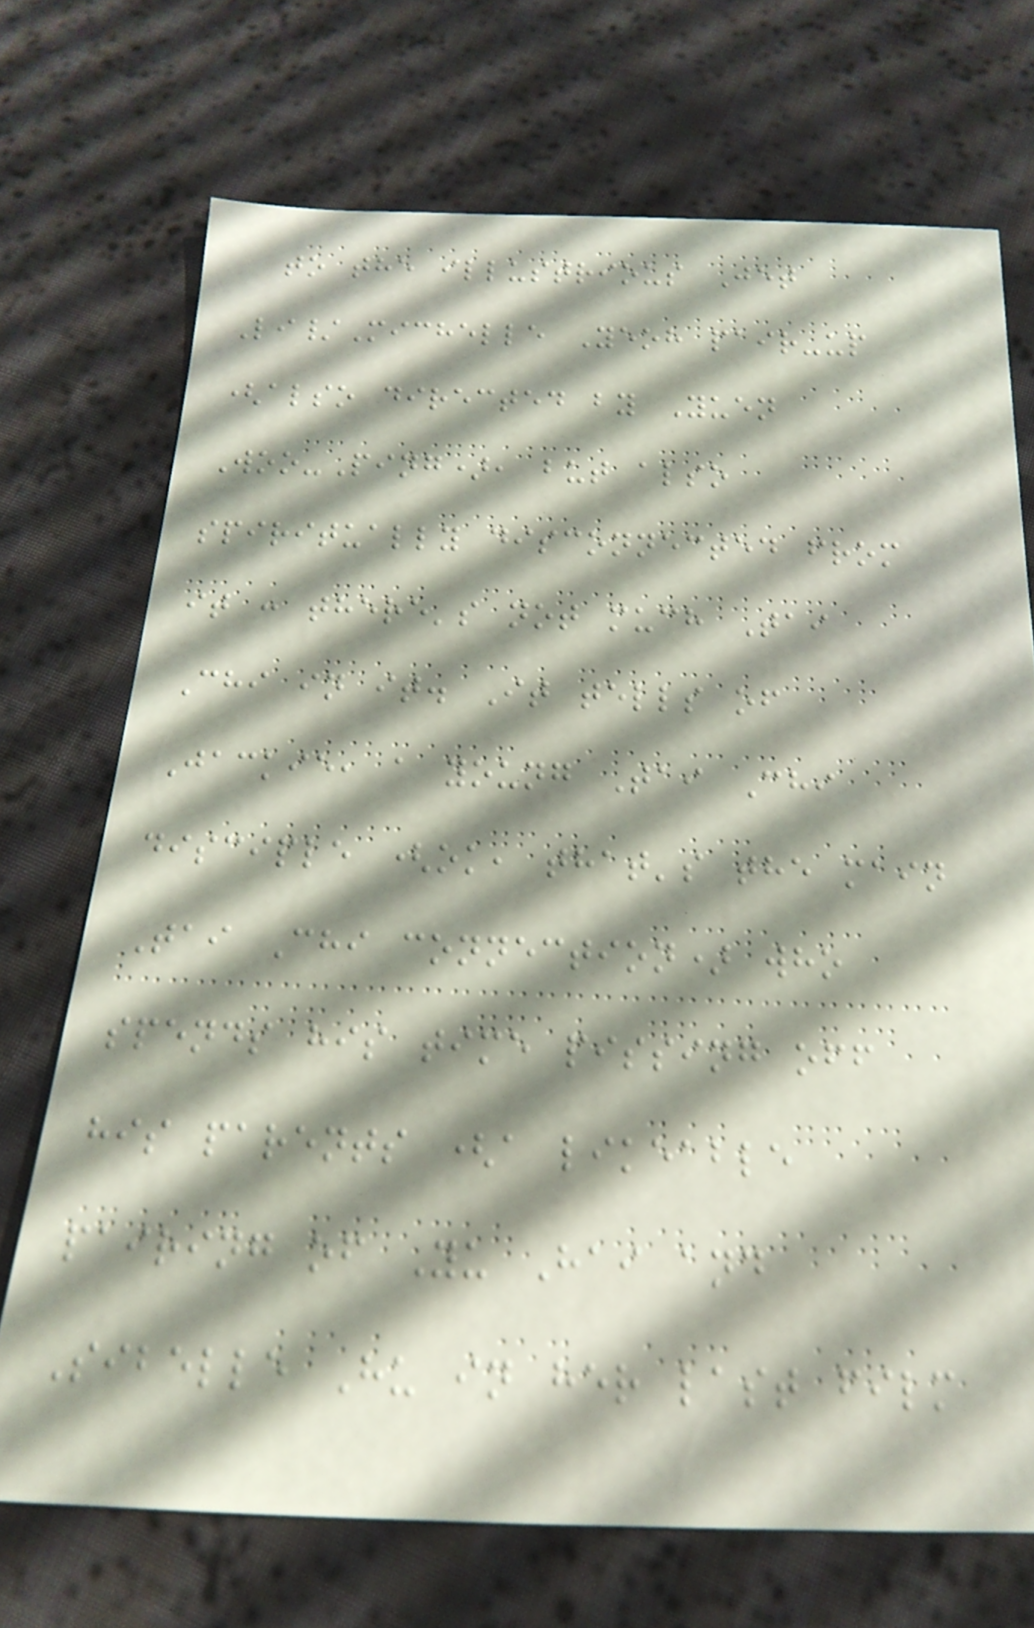to the illustrious Jet
Li/Michelle Yeoh pair-up
(also directed by Yuen
Woo-Ping), but also
spiritually disconnected from
it : there's not much Tai
Chi in it. It tells of
Jackie, a young Tai Chi
disciple (ok, that's the main
Tai Chi connection) who
spends his time pissing off
his parents (a likeable
pairing of Yu Hai and
Sibelle Hu in her last film
